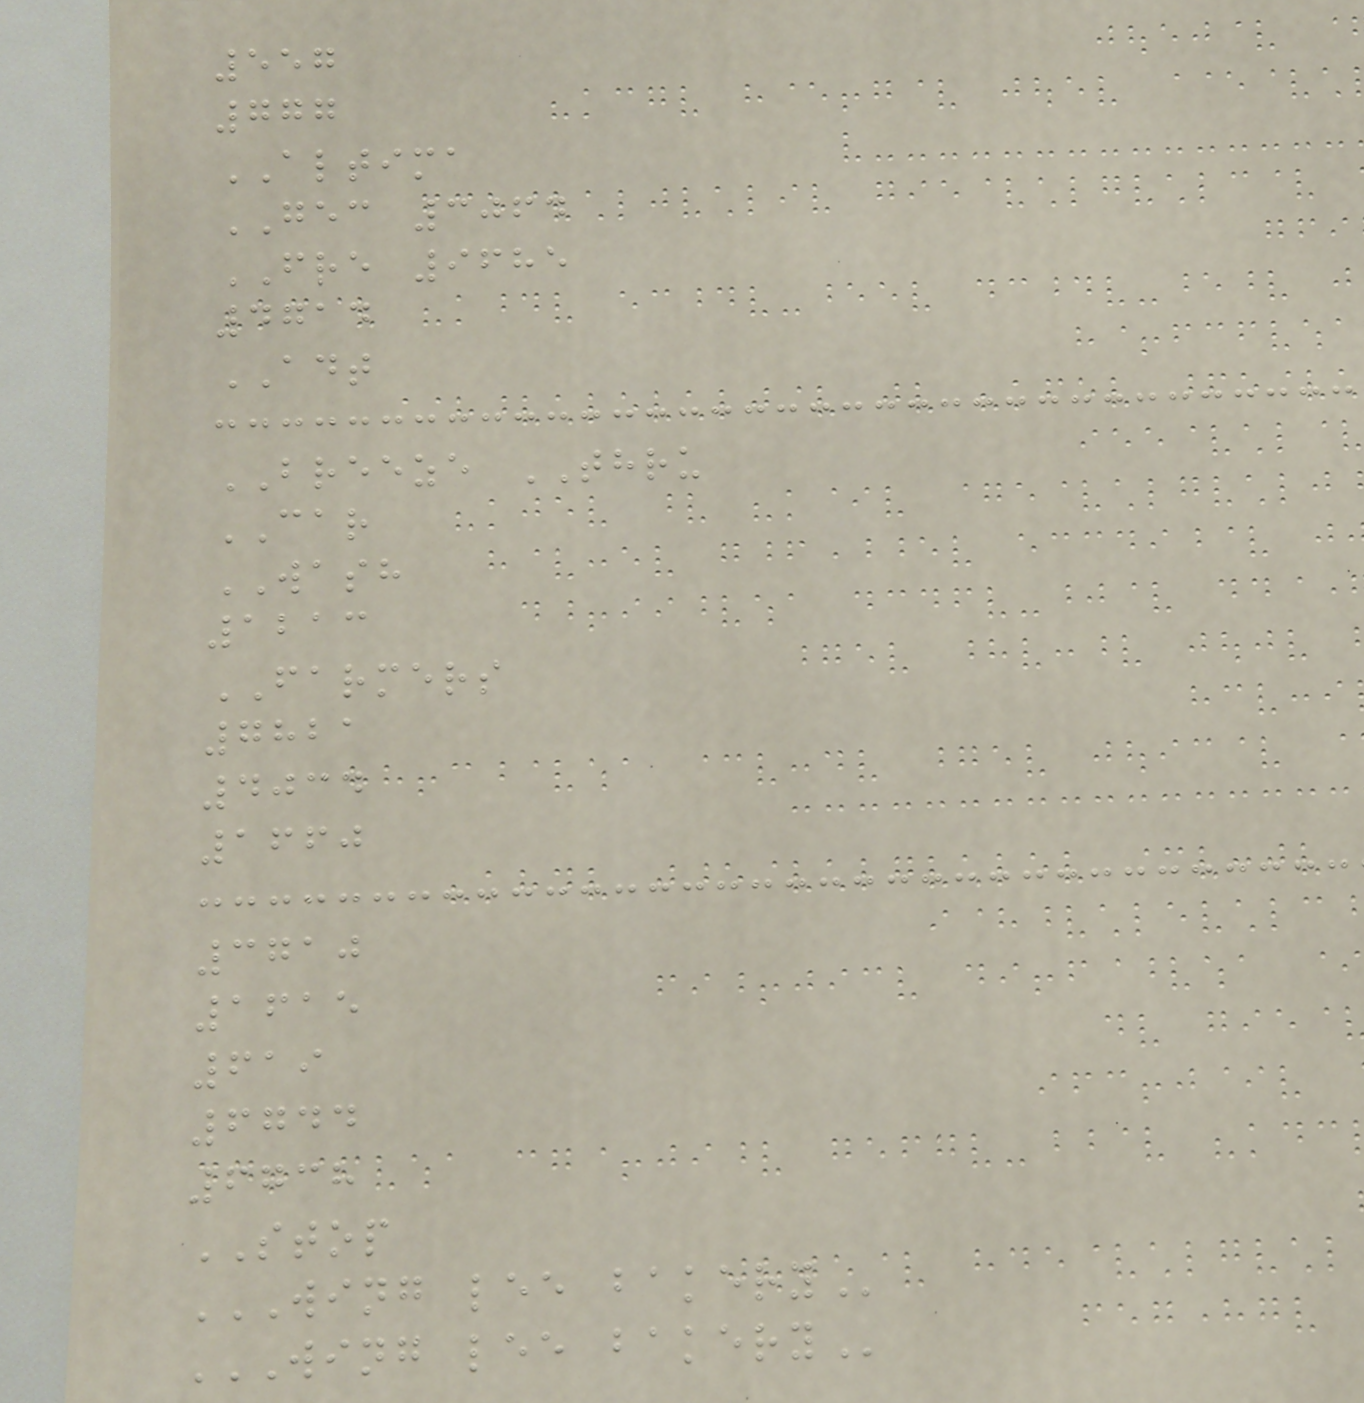557
777
ALTIMA
GEC 3064
FRE 9685
4714
ADT
BREEZE THRU
CAR
WASH
1213
FARMERS
7821
4034
1660
3710
1615
619
6744
6738
STOP
WING LEE BAKERY
WING LEE BAKERY
